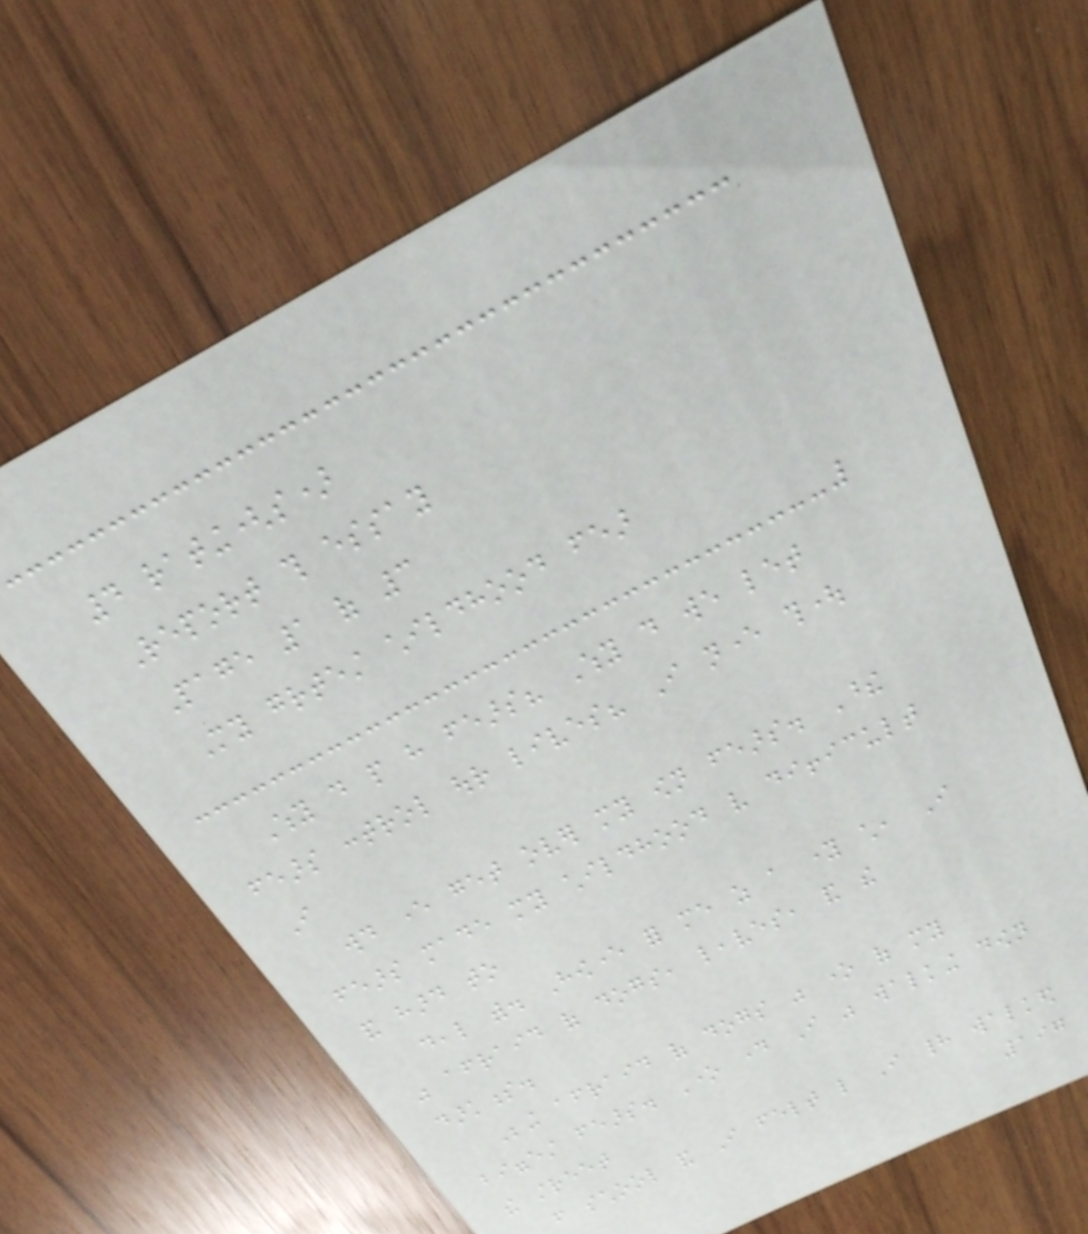4 rating(s)
Report this essay
Page 1 of 3
My greatest childhood fear
Why do people have fears? Why do we let
fears control our lives? I never thought
I
would ever get over my own fears. These
fears made my childhood very difficult
and hard to
deal with. However for me as a young child, I
was afraid of dogs, leaves, and the
darkness.
Being afraid of dogs was one of my
biggest fears. One day I was walking down
the street
from school and I felt like I had walked
197
